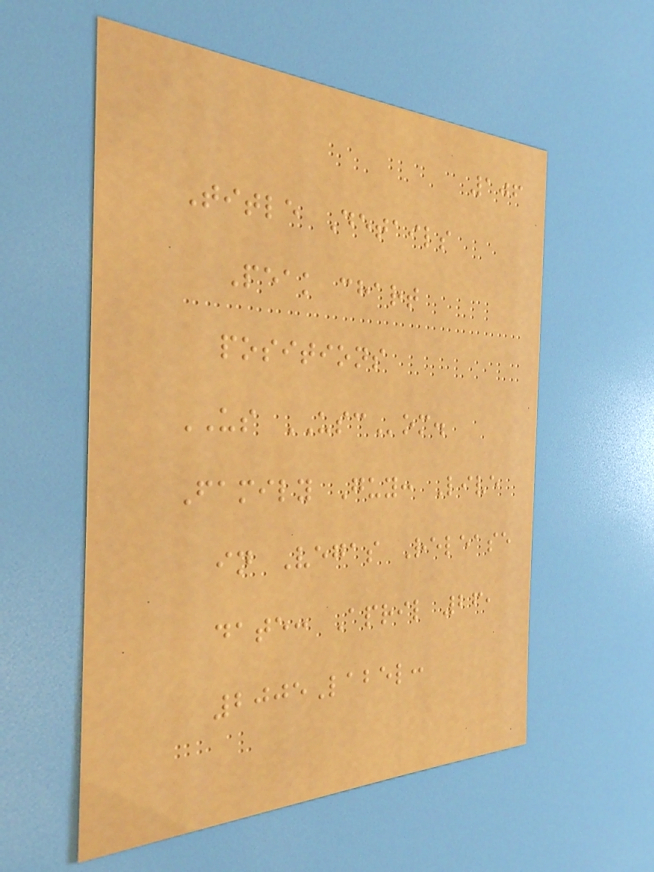106
Title Details
Peak chart
positions
US USCom.
Family Guy: Live
in Vegas Release
date: April 26,
2005Label:
